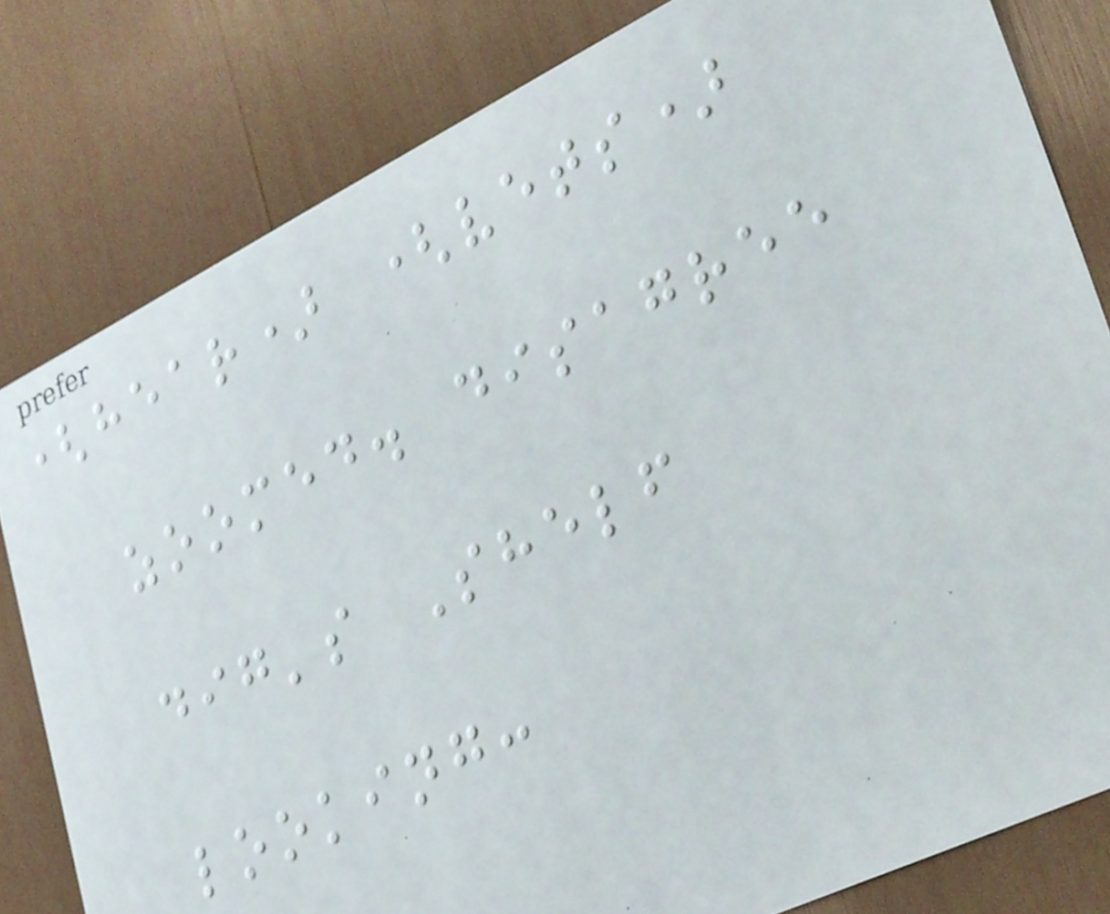(hear) (vets)
zoomed. disagree
dig's Shelf
looking:
